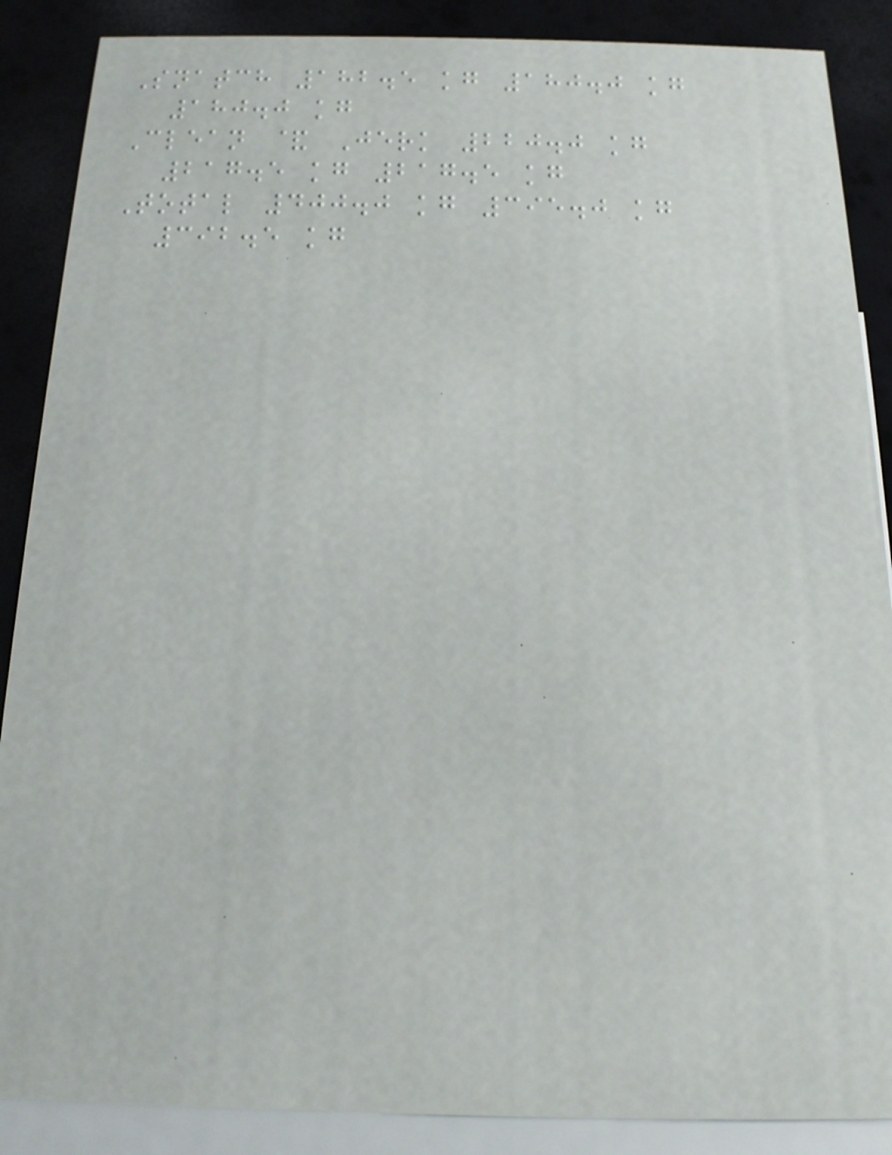Snatch 182.5 kg 180.0 kg
180.0 kg
Clean & Jerk 220.0 kg
217.5 kg 217.5 kg
Total 400.0 kg 395.0 kg
392.5 kg
